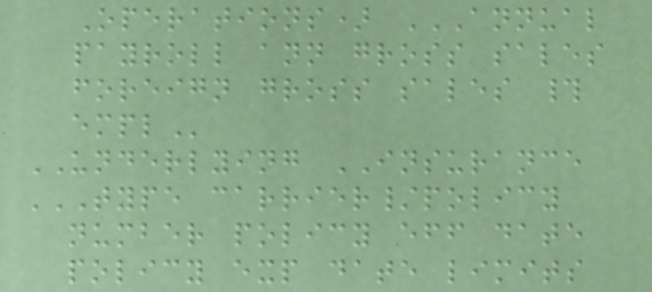Operations) ANNUAL
PAYROLL ANN GROSS SALES
FOREIGN GROSS SALES #
EMPL
UNDERLYING INSURANCE
TYPE CARRIER/POLICY
NUMBER POLICY EFF DATE
POLICY EXP DATE LIMITS
